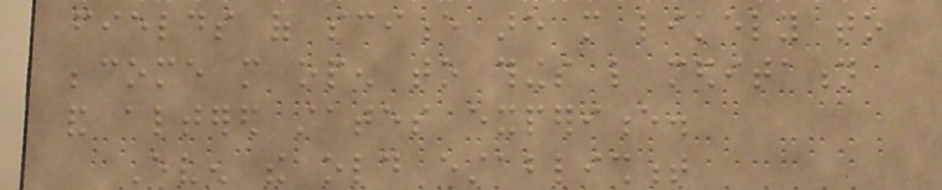fields of science are more likely to
become more open to things like meditation
and altered states experience.
Even the old establishment
